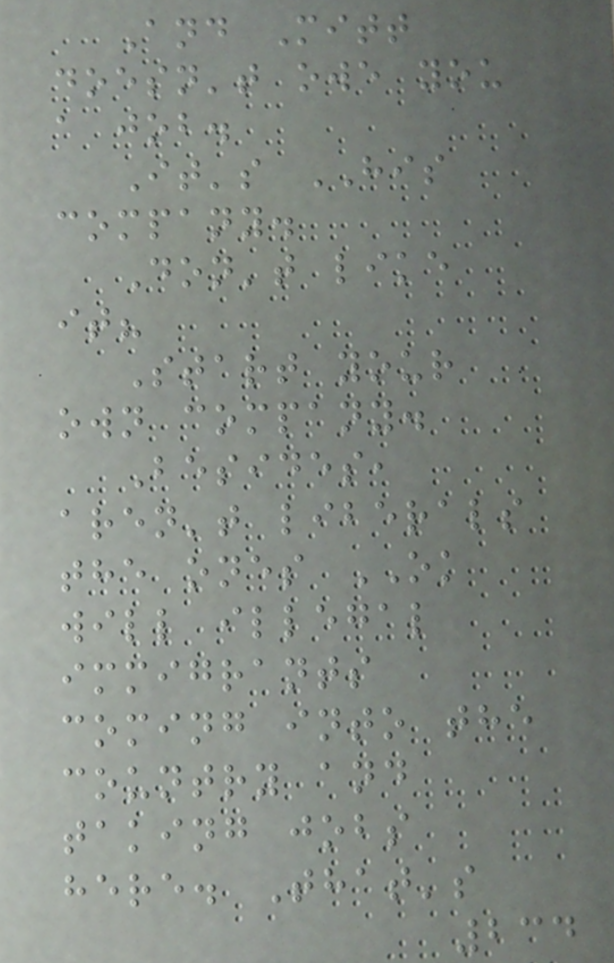And Mitt
doesn't owe you
a job.
It's HIS
company.
Don't like
it?
Start your
own company.
Besides,
aren't liberals
the ones OK
will illegal
immigrants
coming into the
country and
taking jobs
here. That's
234
